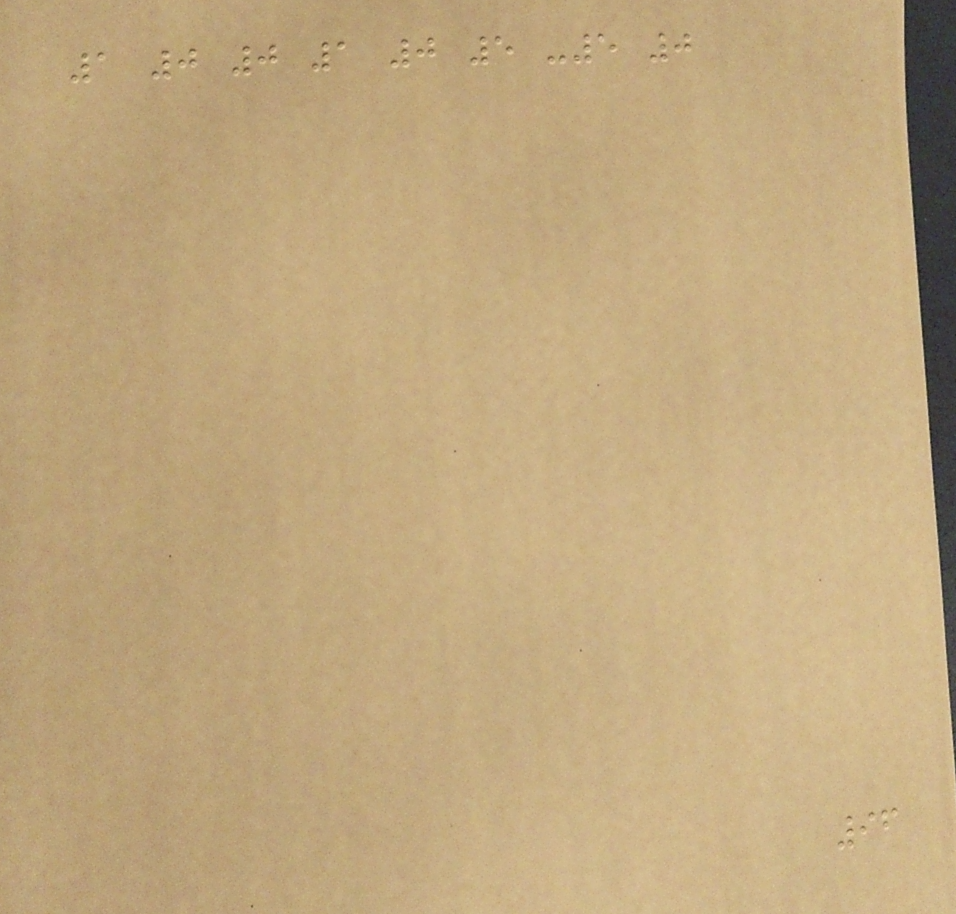1 0 0 1 0 5 -5 0
96
